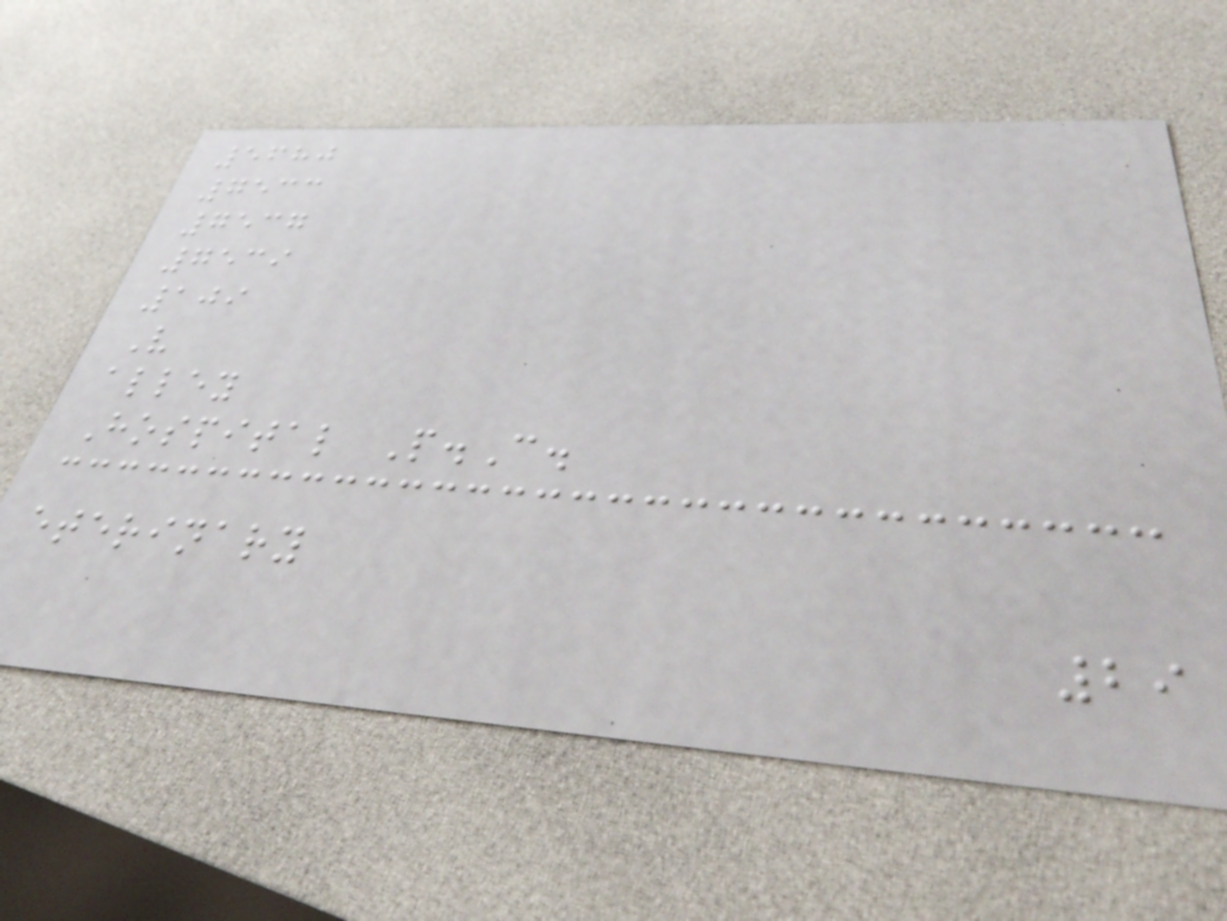5680
7533
7537
7539
109
V
alley
Hospital P.C.
eterinary
29
